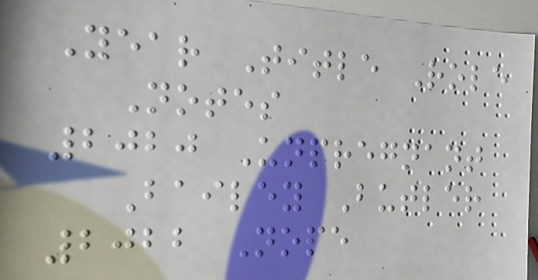Year Title Role
Notes
2020 Unpregnant
Bailey Butler
2022 Nope
